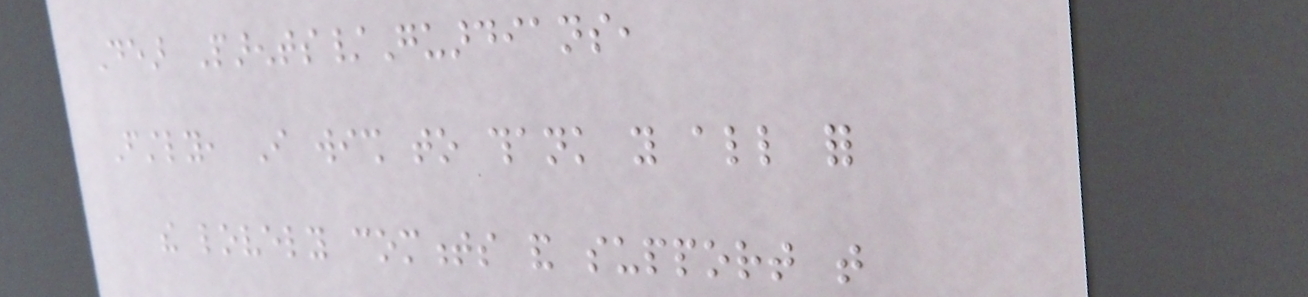Dear Parents/Guardians,
Firstly, I wish to thank you all for
the lovely comments and support that
